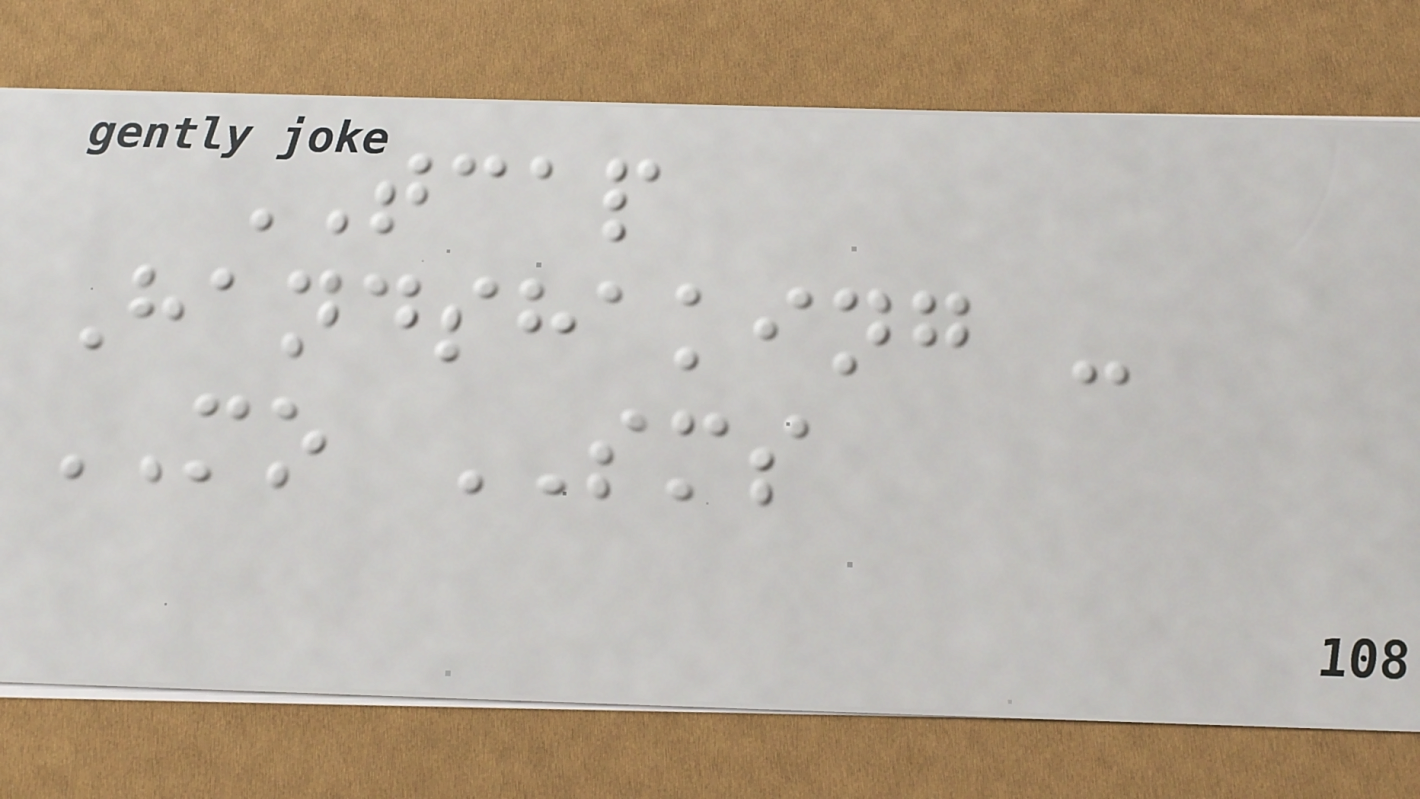TCAP
Handshaking -
MO SMS
